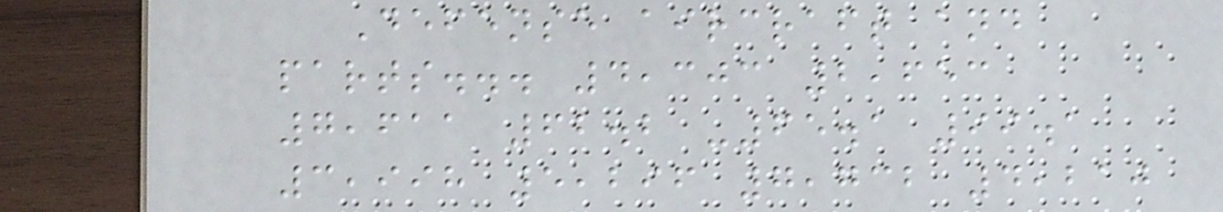Defense aircraft and
parts... 4,303 2,653
7,611 62.2 -65.1 99.1
3,998 5,296 7,732 4,210
